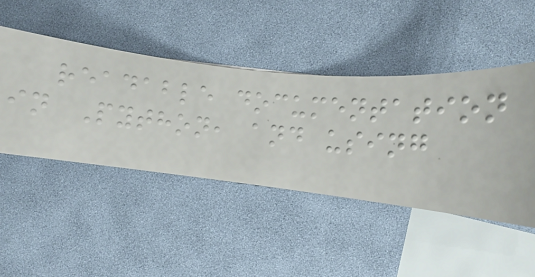readable documentation
in Python, and using
